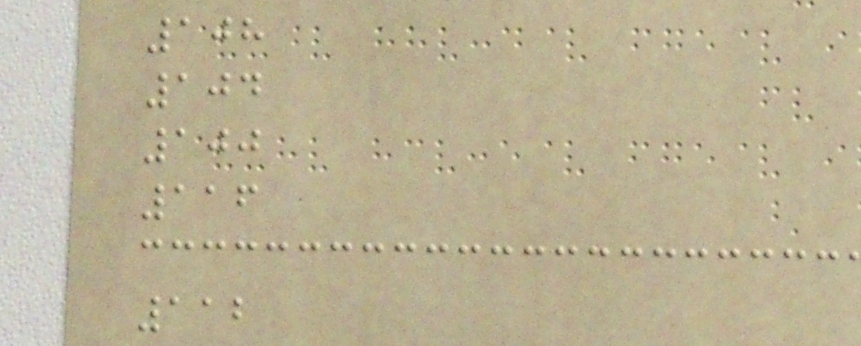108
104
100
116
112
